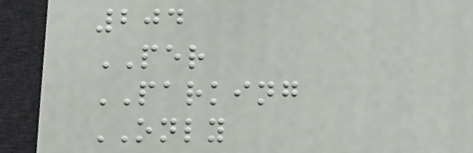204
PER
PARKING
ONLY
